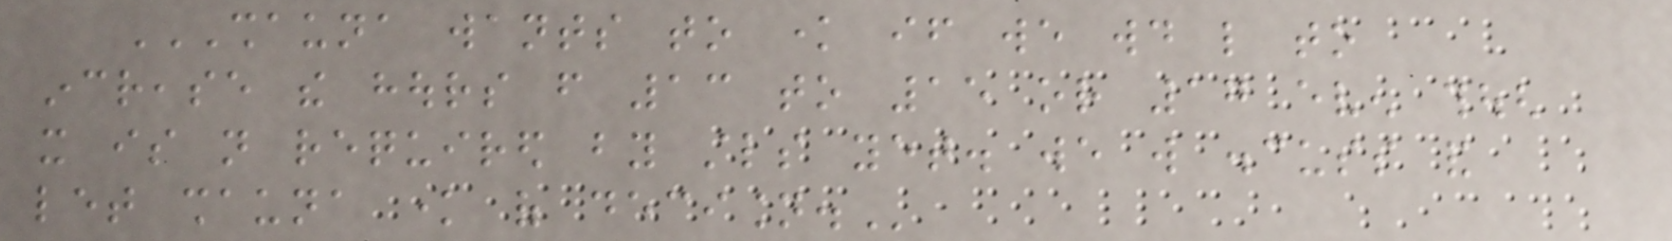SHAUNA WANTS TO KNOW IF WE WOULD LIKE TO
INCREASE THE HOURS FROM 13 TO 15 OR 17 EVEN THOUGH
IT IS NOT REQUIRED BY STLS YET. WE WILL DISCUSS AND
LET SHAUNA KNOW OF DECISION.
